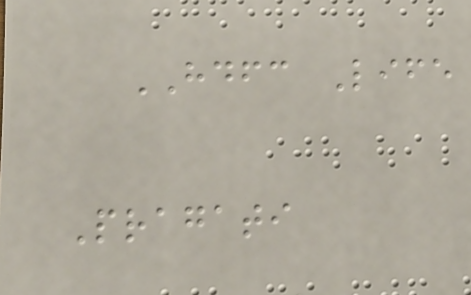HDFC Life
Pragati
